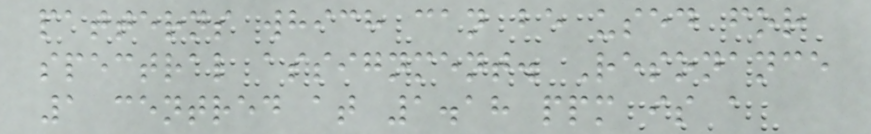patterns which can be used for
spectral assignment. Resonance
1 centred at 1.18 ppm is a
